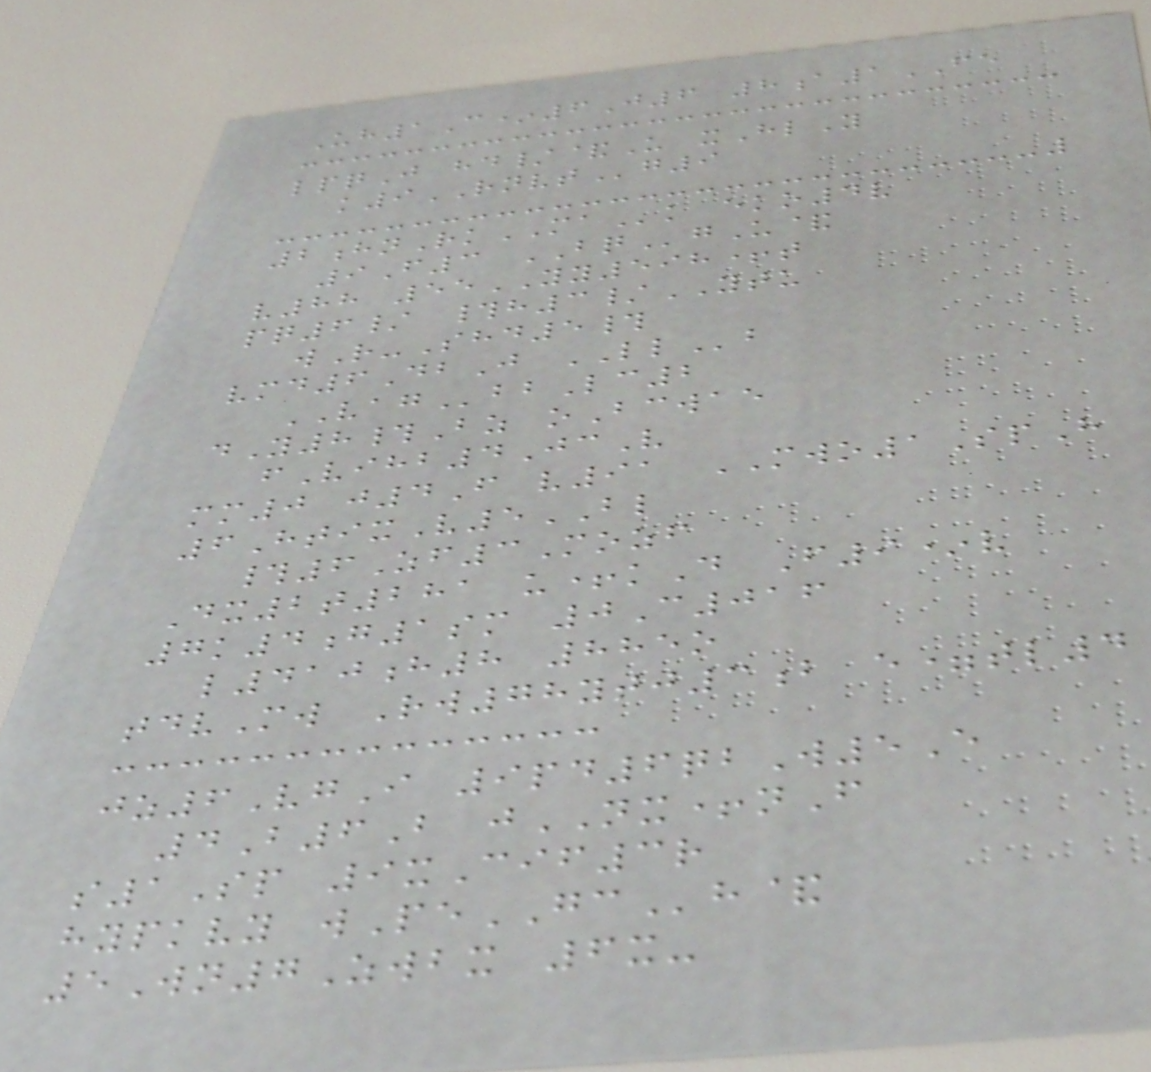Uh1C*6J6 8a1FE
lpqJ hd/&U xHlY
k9RNVTg9
2hnRkMAk eko4v
9F3 BQgU&
v88 55YY598+t
pq6/ #h3/YTU
wR-Shd5#
vmd6DbJ LLb
VAGbbLc2
dY8#Bz oBcwae
fVihb4JcV
mm0 j4F v91 MWO1SpH
6HtixV5BL
#6Zf3Mozf
Dx2t281 u+kD F9*v
7k4g1sm 0C016
l410h8 885o
tdvMw Rw78ytj3b e=tl4
jz6VgI 9pd6qbW5E
4B6B jNX+nF
s1Sp 9xCif3r
hypkvy wPeGCh&
5Wn7Zwbx 6x-
